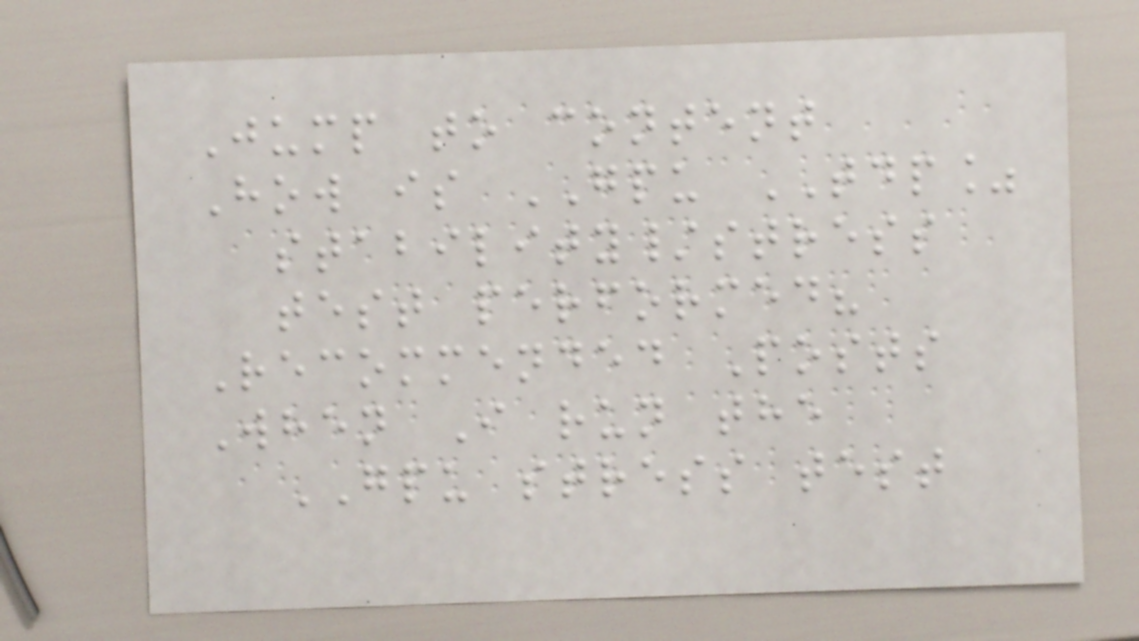Jump to content
How is GPU TDP%
stability/stress
test performed?
Recommended Posts
When I run the
GPU stress test
